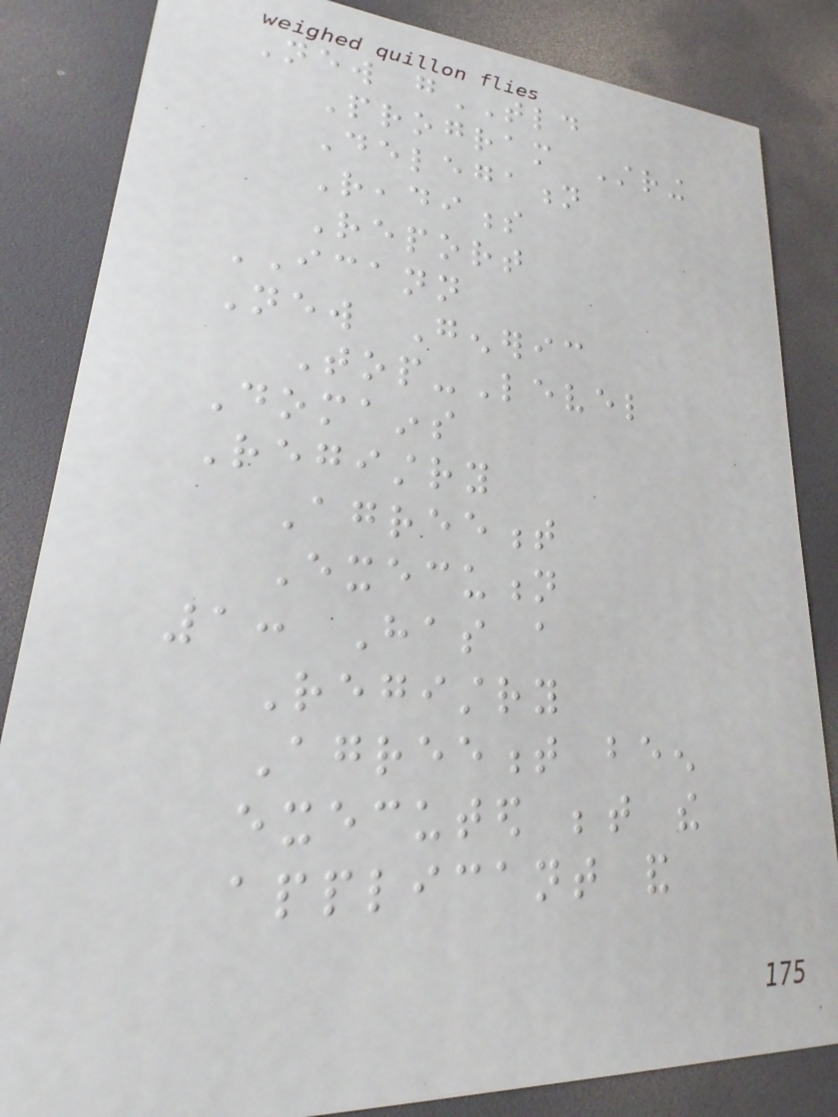New gTLD
Program String
Delegation
Readiness
Report
ICANN
New Generic
Top-Level
Domains
Registry
Agreement
Execution
1: Has a
Registry
Agreement been
executed between the
applicant and
